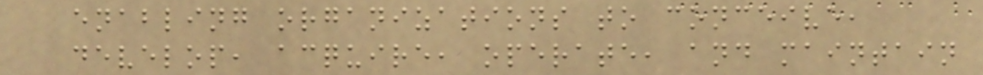enabling organizations to conceive,
develop, acquire, operate, and maintain
